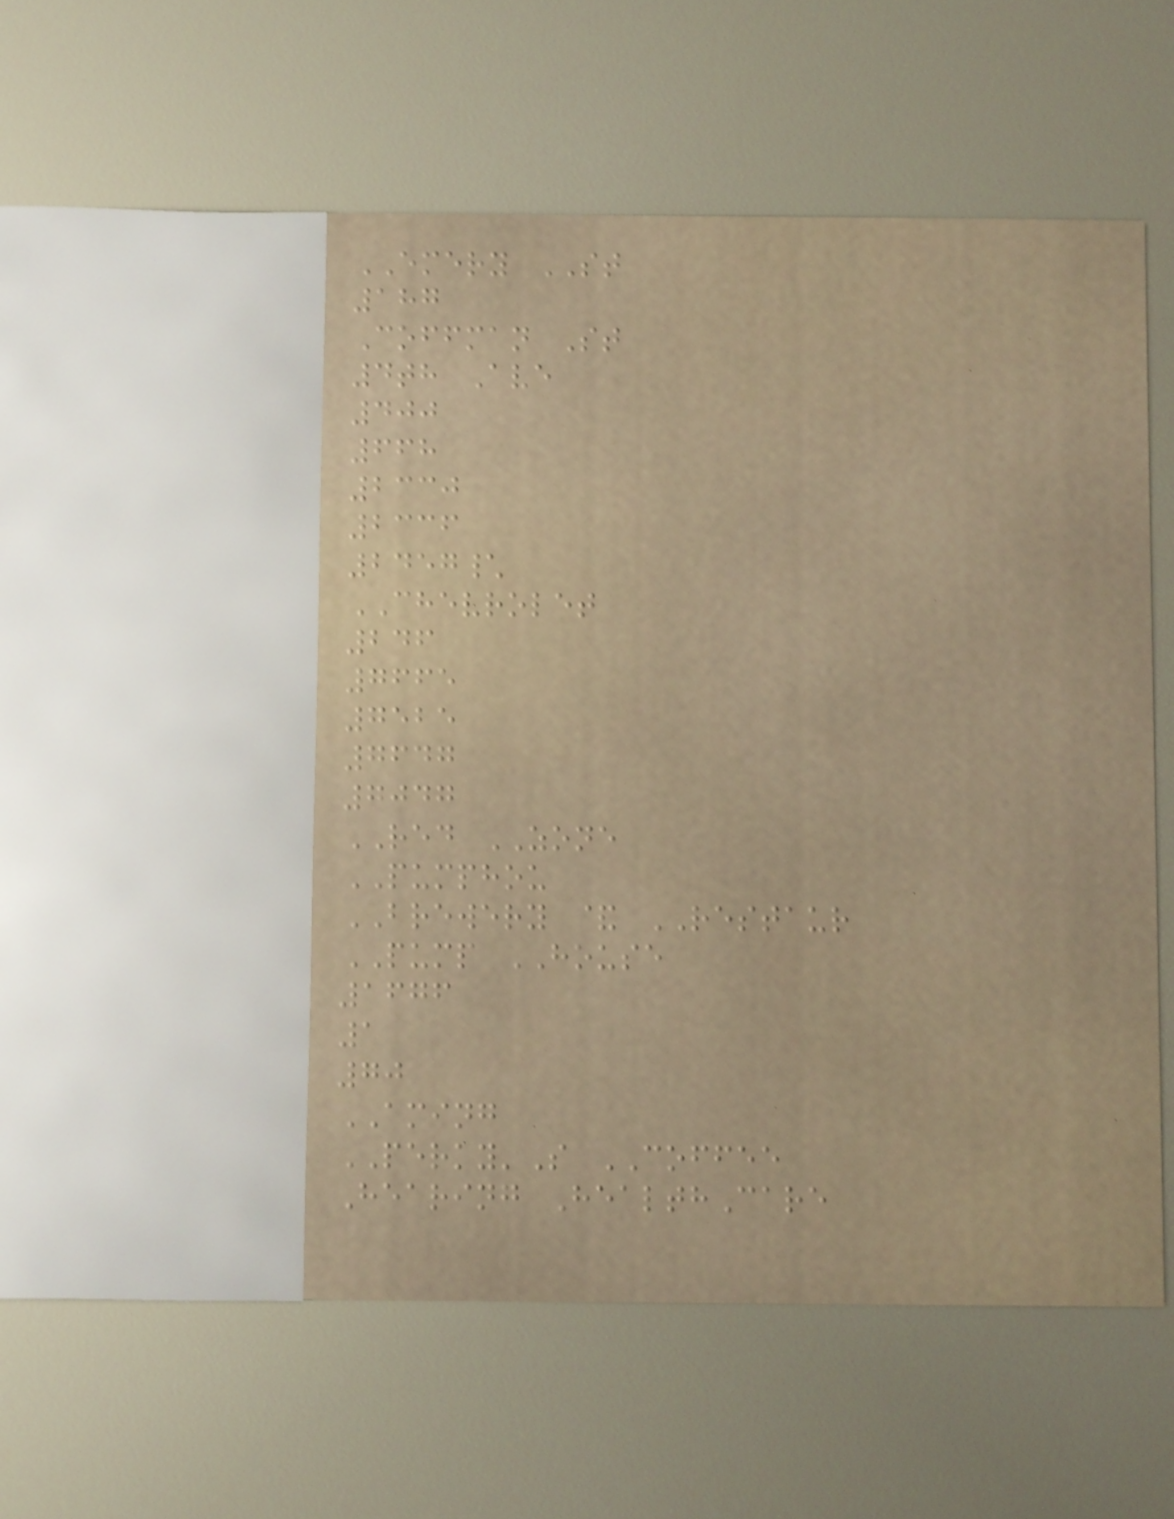EMERY ST
187
Coffman St
4th Ave
400
668
2330
2336
2457\
CHEVROLET
246
7665
7525
7647
7047
RED ZONE
PUMPHOU
BREWERY & RESTAUR
PUMP HOUSE
1676
1
70
AMING
PERKY'S COFFEE
Hearing HealthCare
